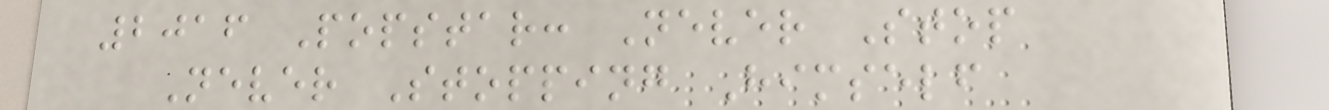2016 Popstar: Never Stop
Never Stopping Himself
